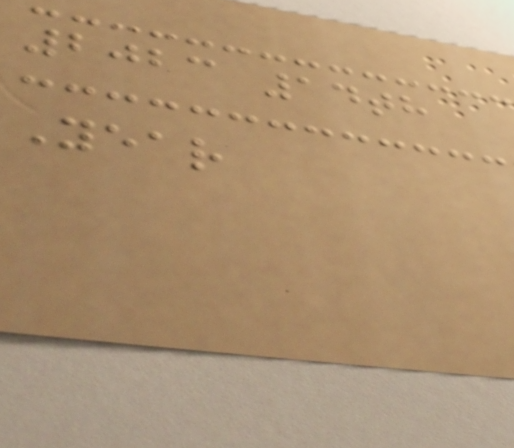2023 14th
Year
